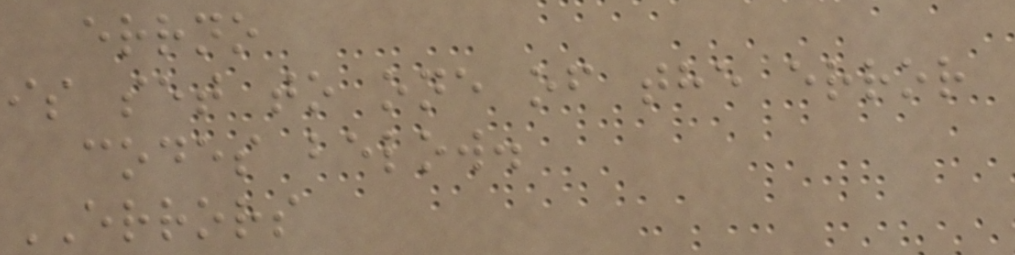errno
is set to one of the error
codes below.
ERRORS
